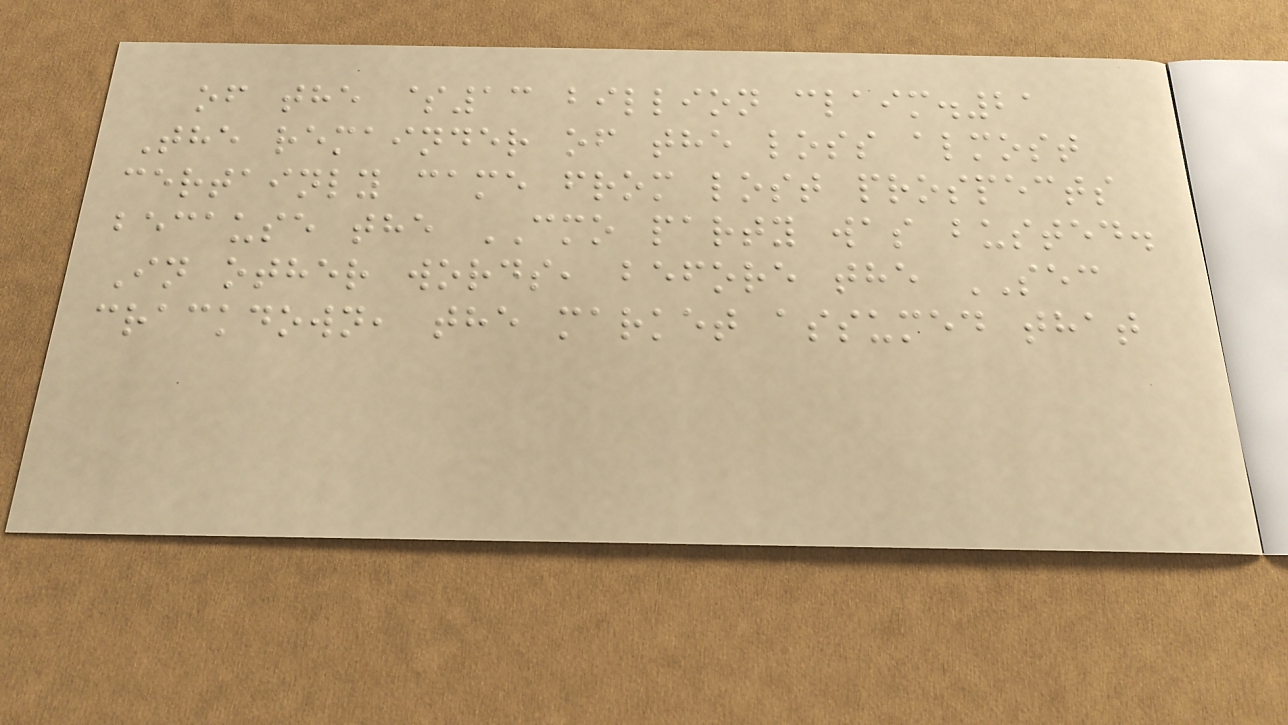of the $13 billion claim.21
The remainder of the loss almost
certainly came from lost prospects
because the CMO party was busted.
In other words, before the SEC
crackdown, the market assumed that
